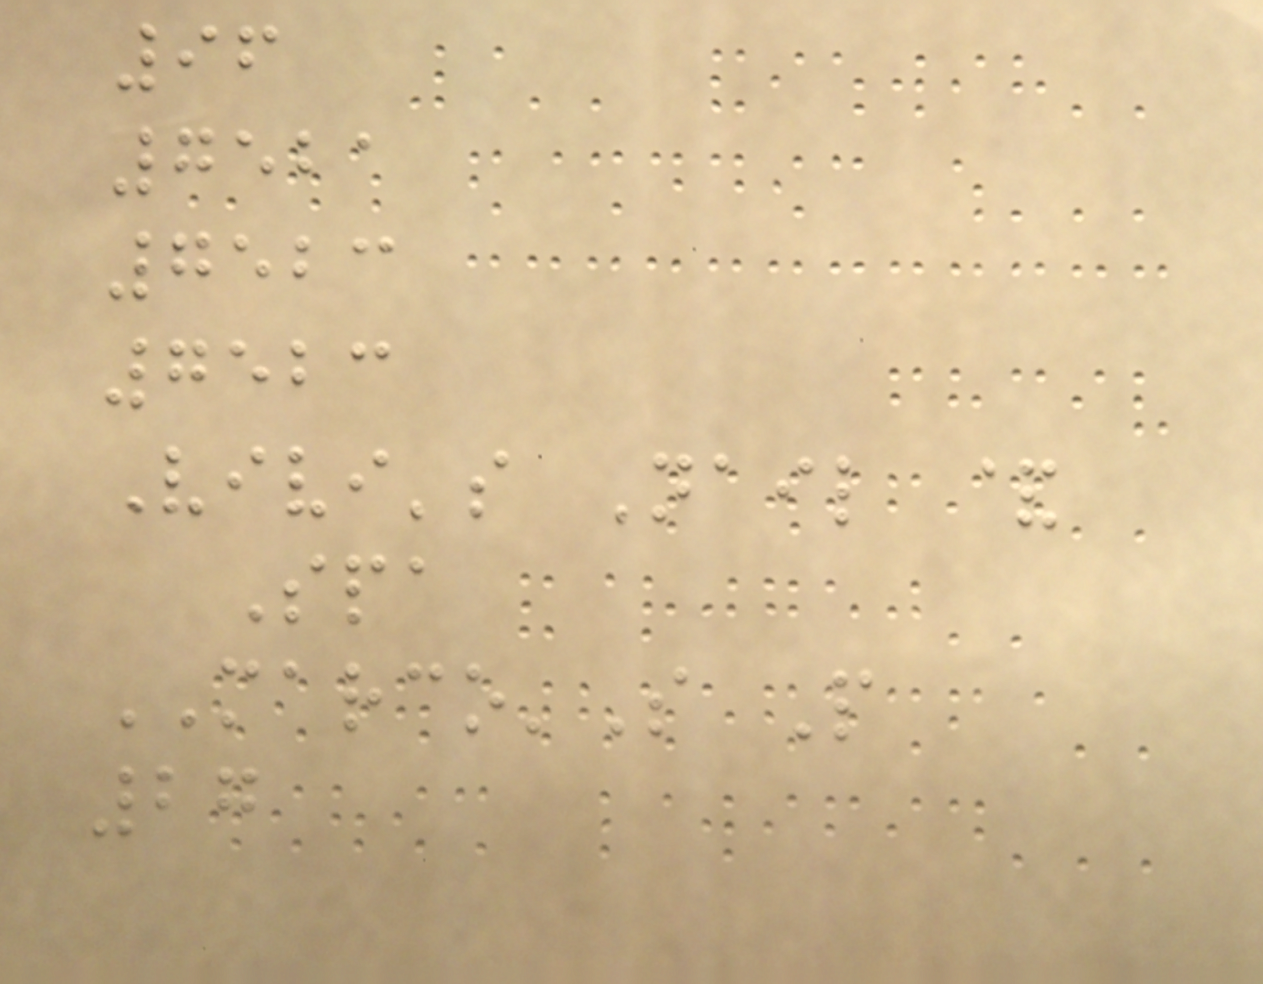96
7521
7523
7523
Vivi's Nail &
Spa
MARCO'S P
27
